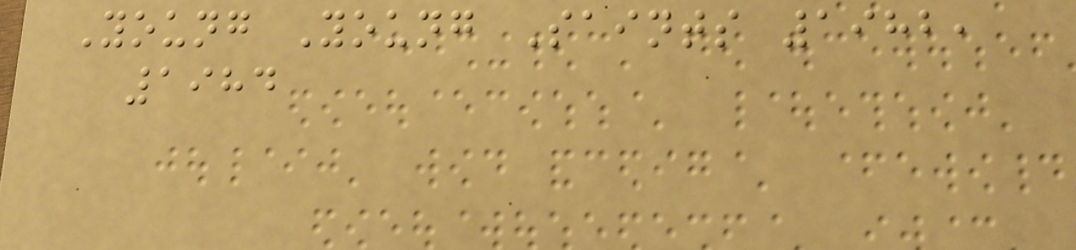Young Young Saints 1982,
1984
